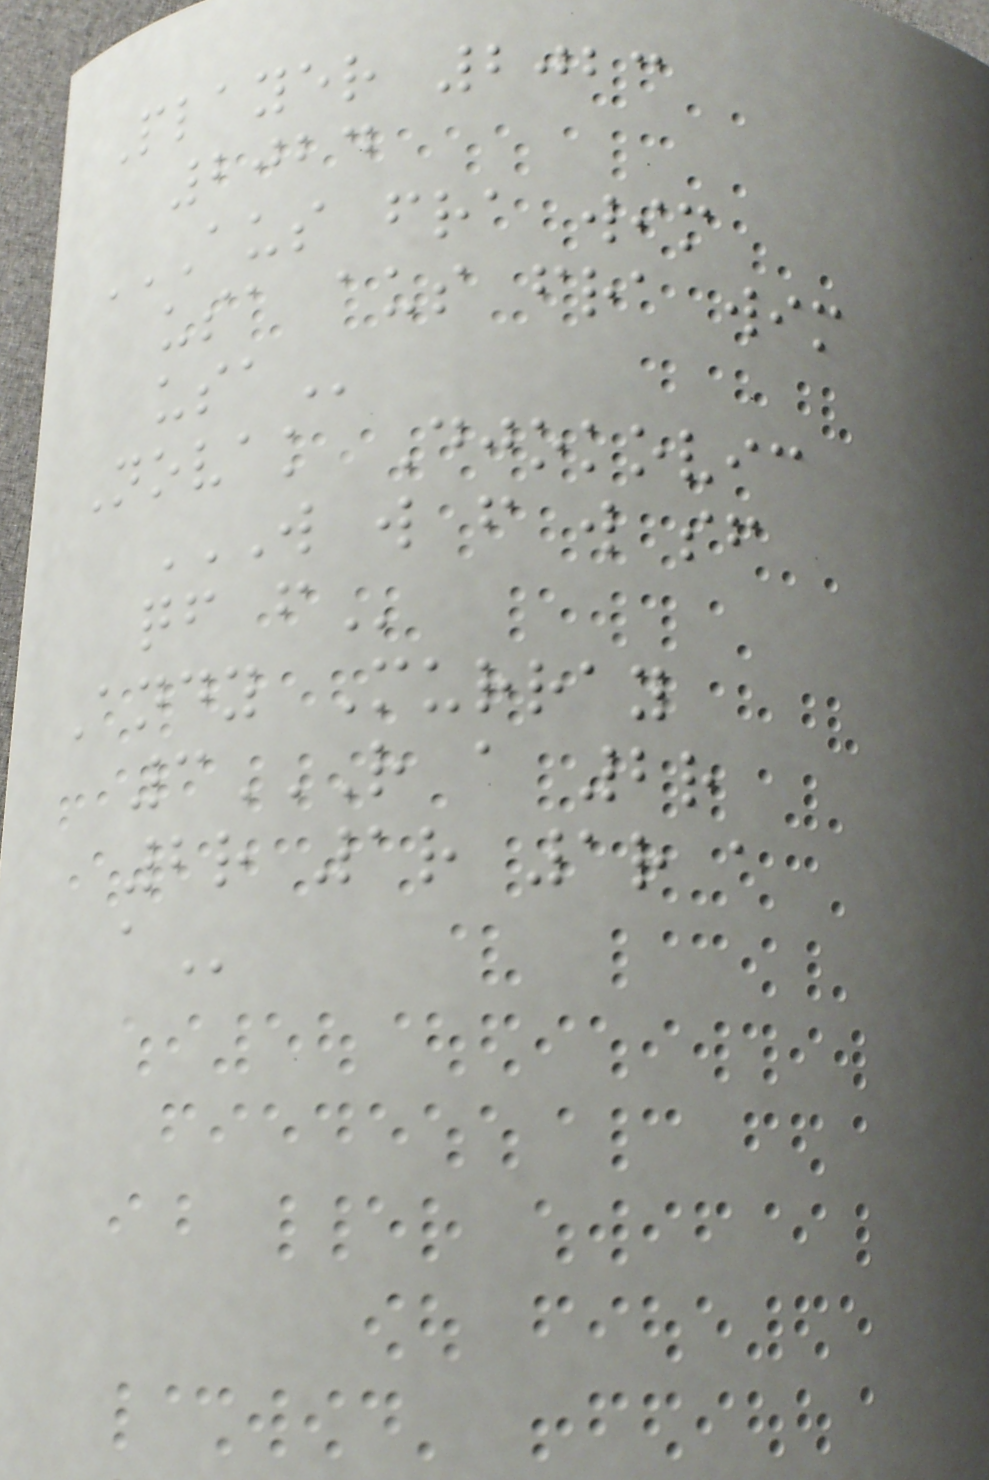Player 2023
2024
AUS FRA WIM
USA AUS FRA WIM
USA
Novak Djokovic
W W F W SF
QF F
Andy Murray
3R A 2R
2R 1R 1R A
A
